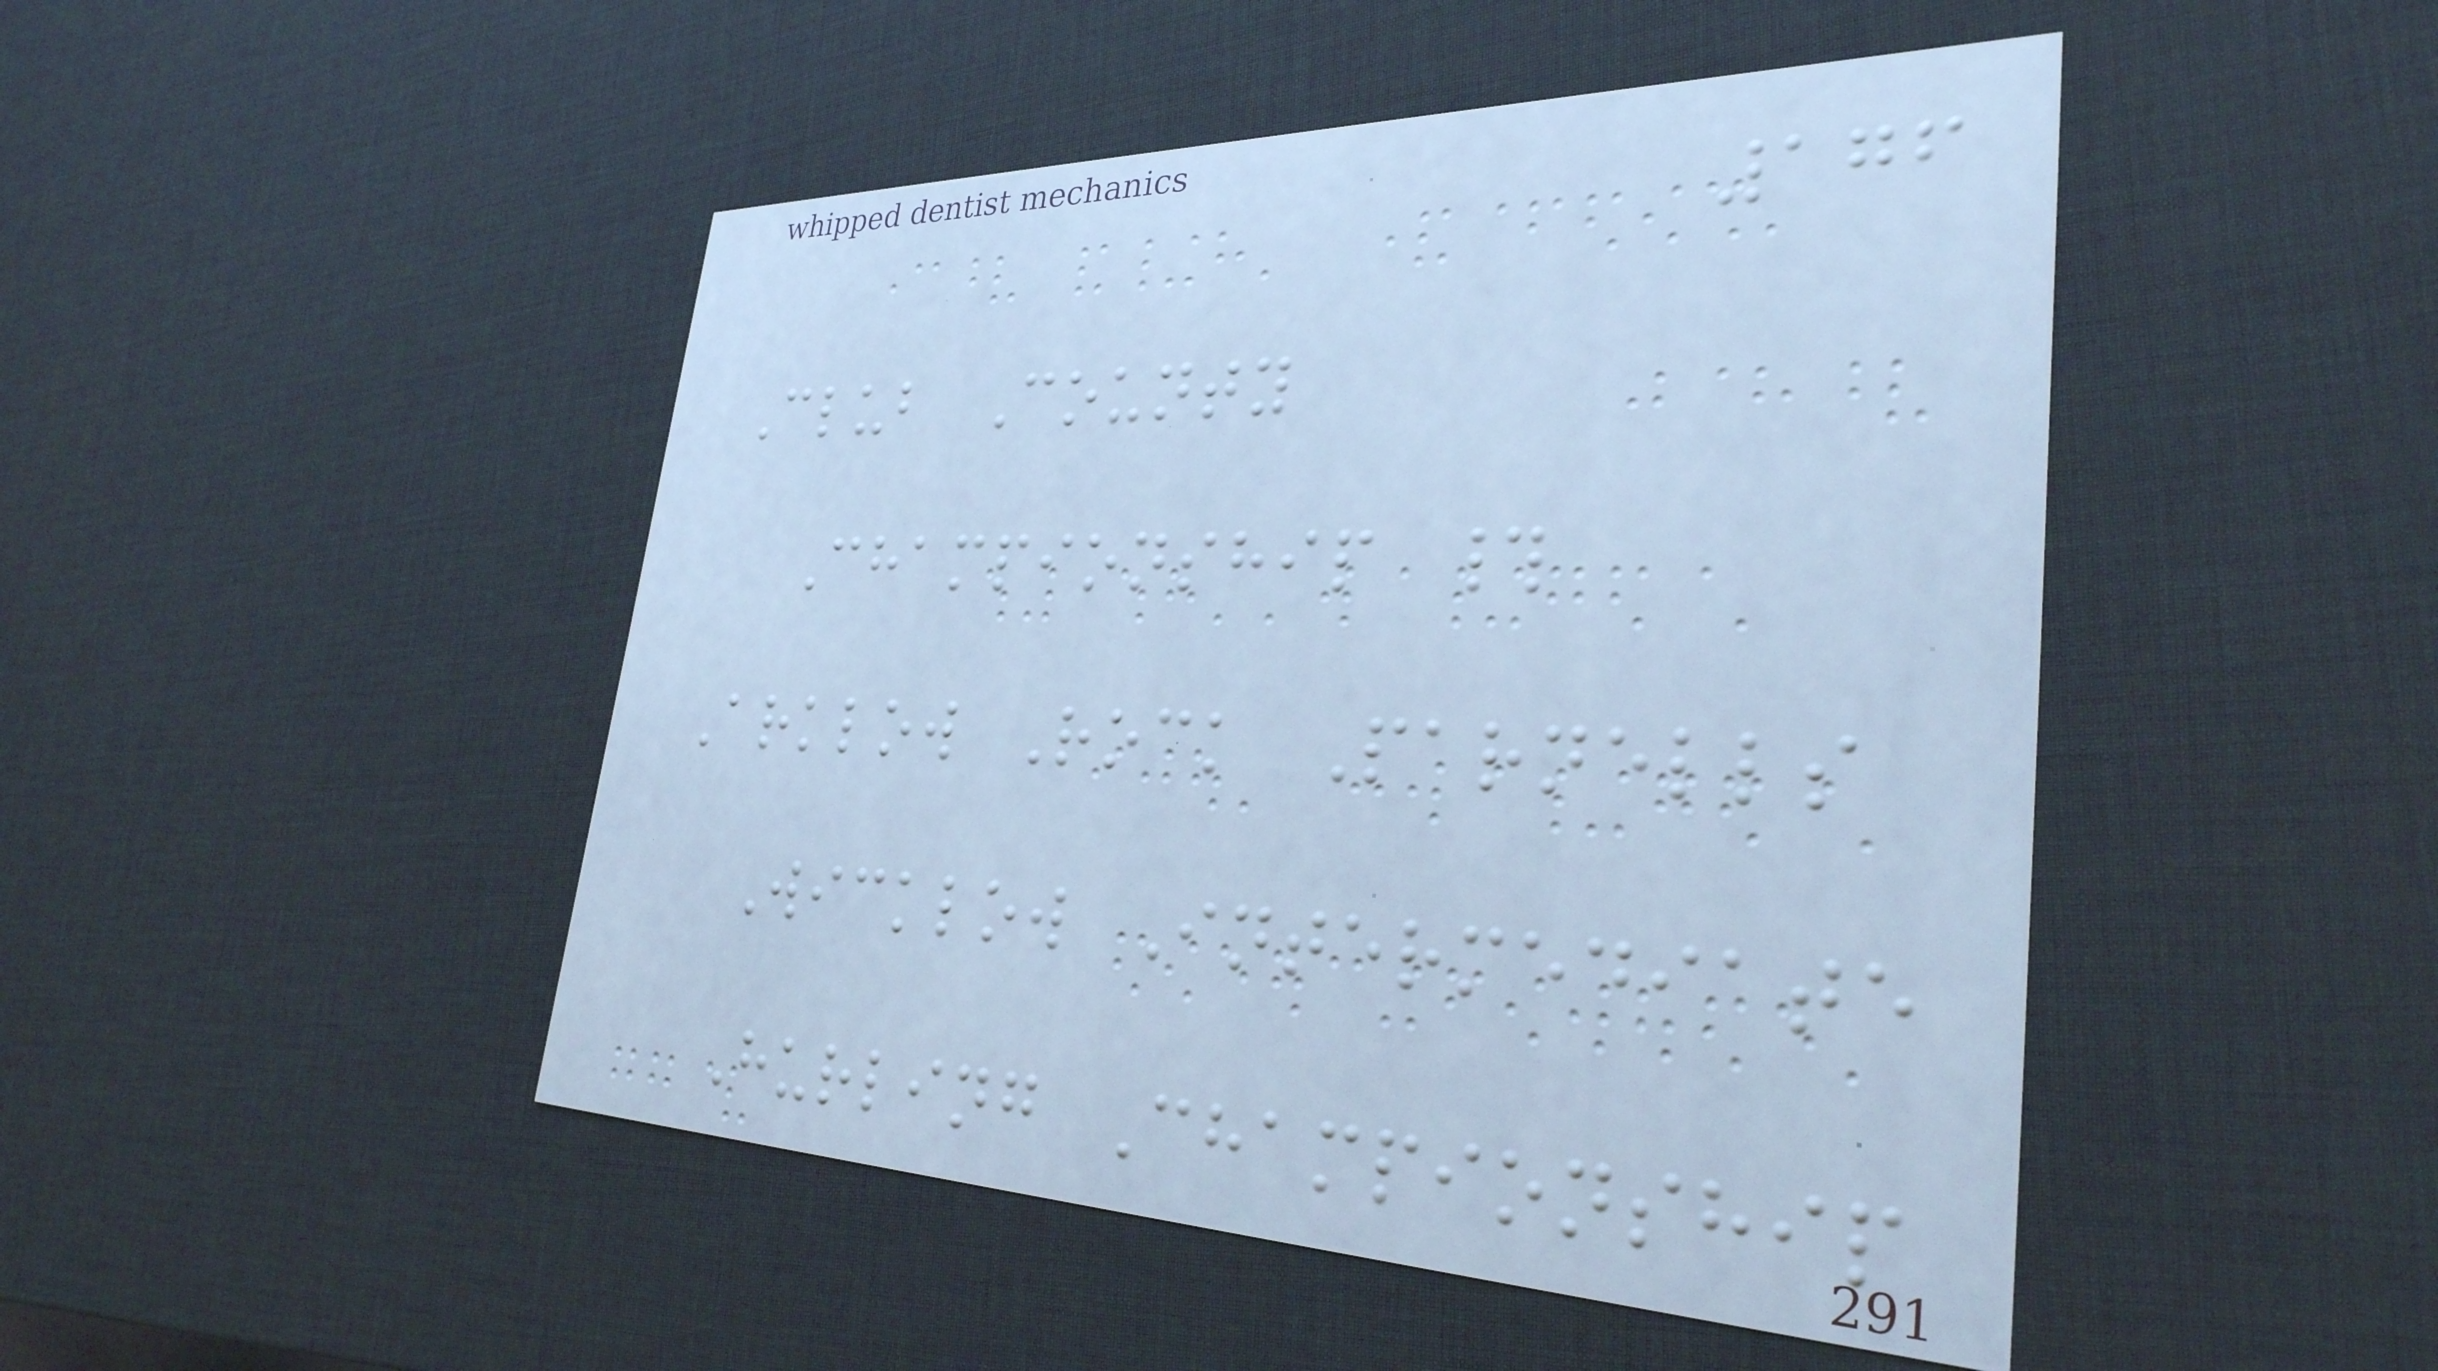176
Club County
Championship #
Arklow Rock Parnells
Wicklow Intermediate
Hurling Championship
